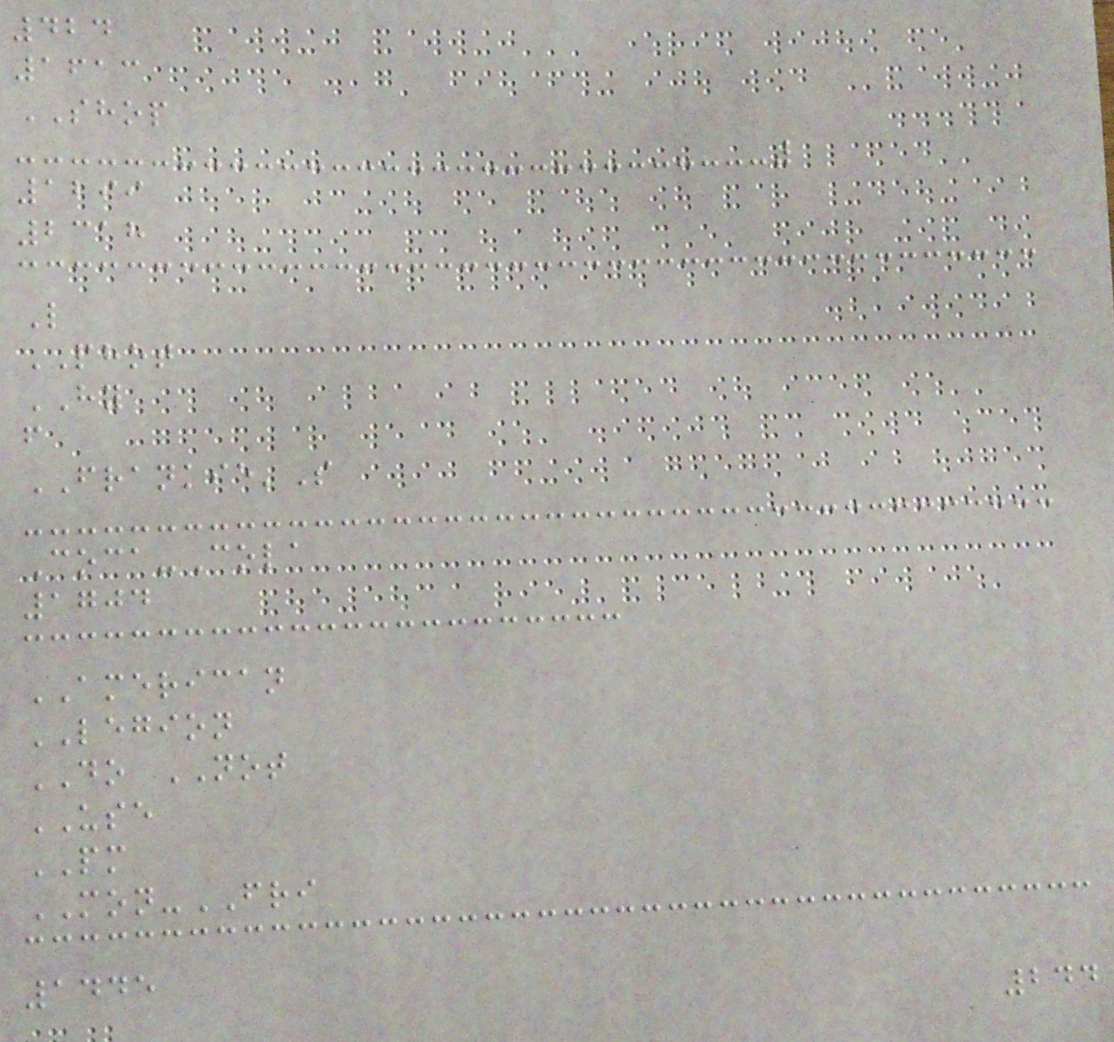424
1613
SHOP
1299
2318
L
PHOT
HY
f
FRANKIE'S
Coca-Cola
1704
AMERICAN
LEGION
DO NOT
USE
PM
MON-FRI
1445
244
